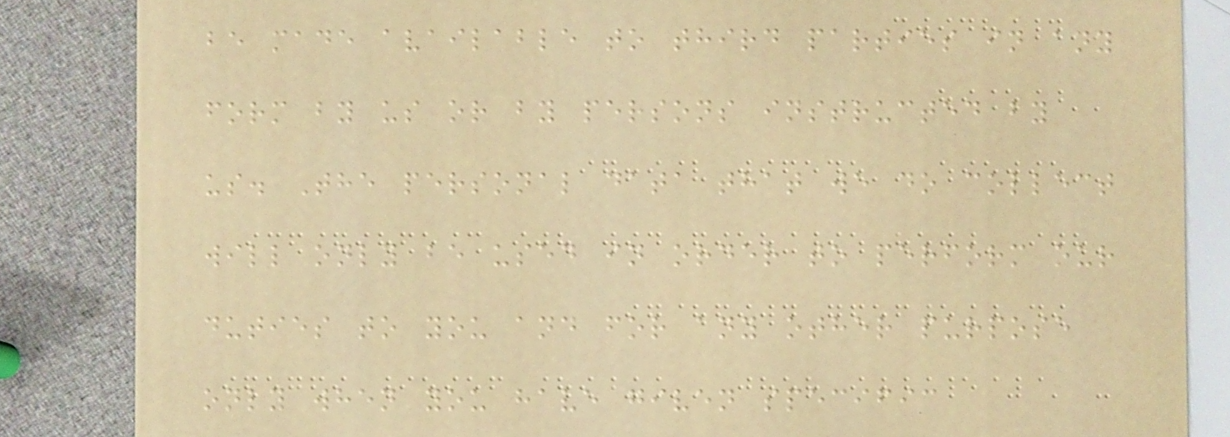be made available to third parties in any
form by us or by persons instructed by
us. The personal data that we do collect
will only be used in order to perform our
duties to you and for any other purpose
only when you have given specific
